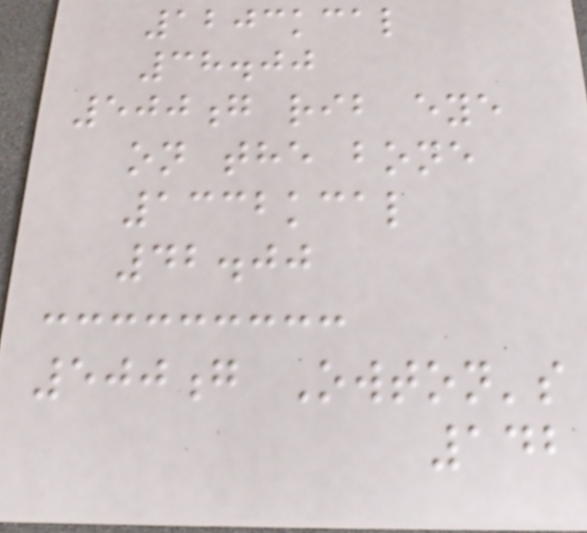1203kcal
38.00
500g rib eye
on the bone
1332kcal
42.00
500g Owton's
142
